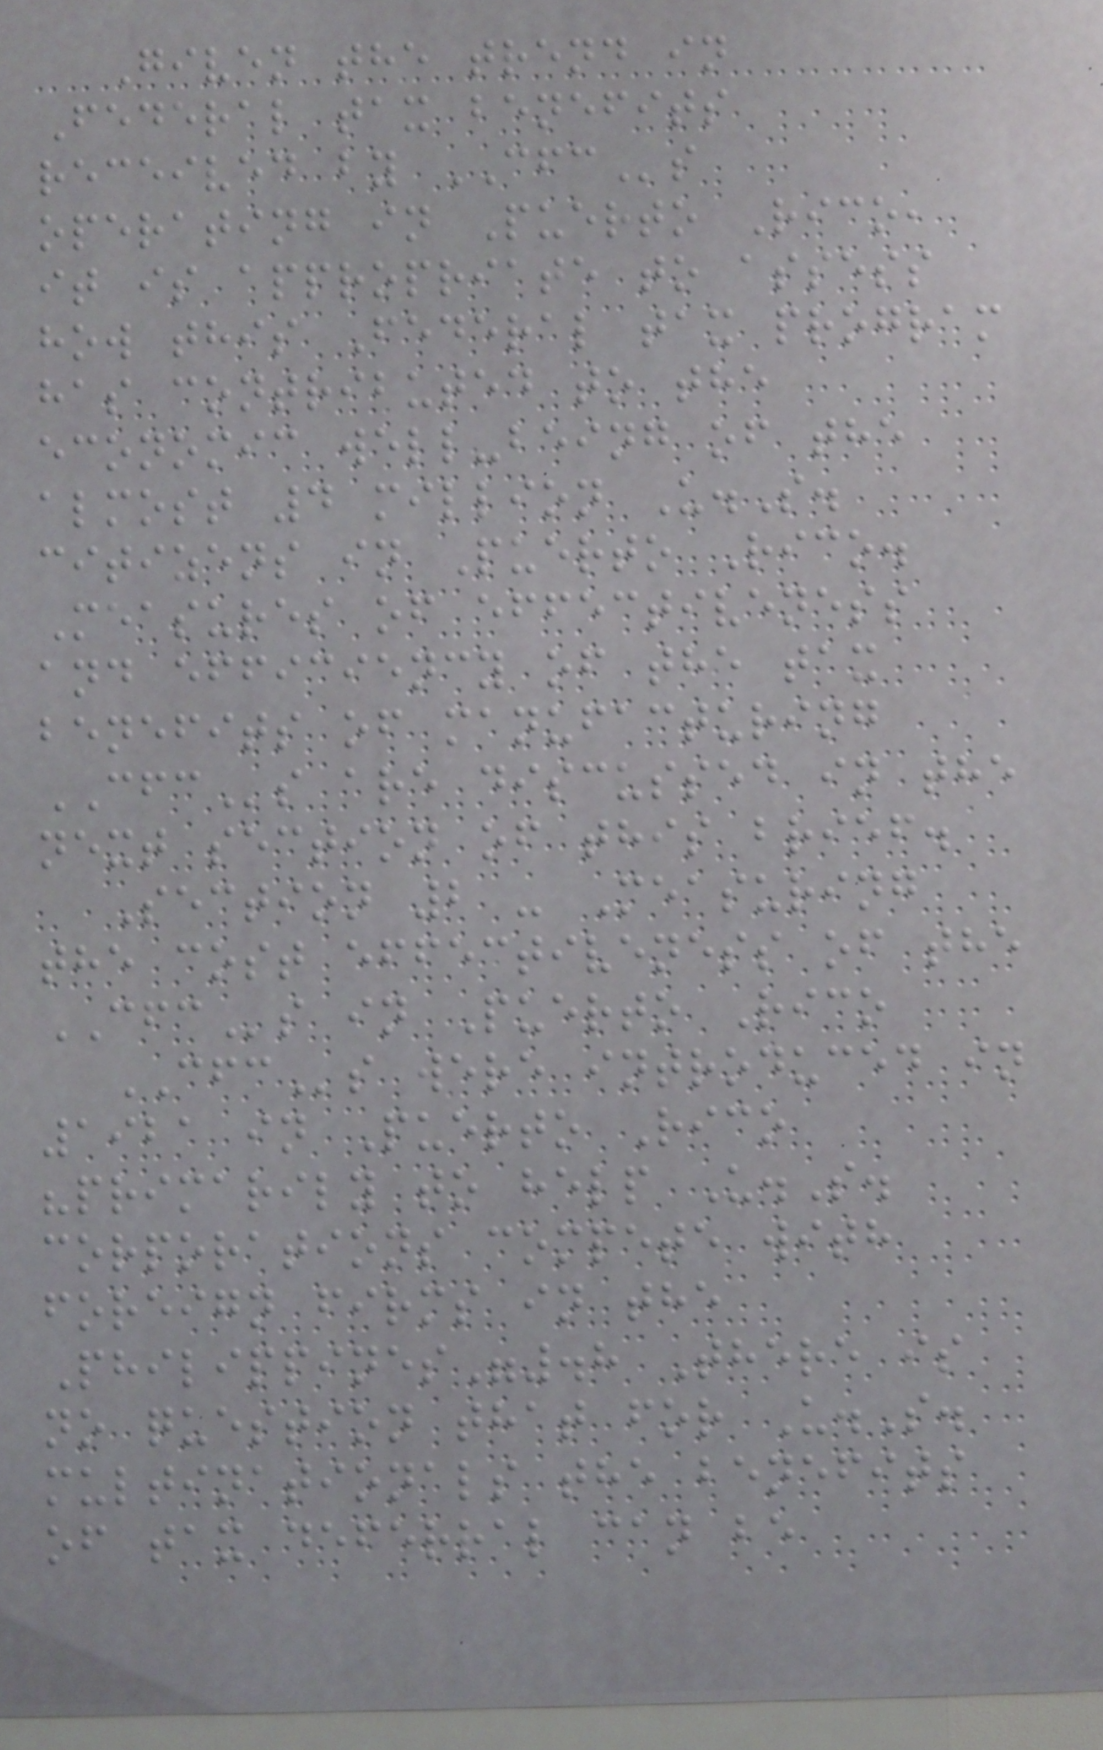Given the trend in
Federal tax benefits
received by CFCs
operating in Puerto Rico,
it is appropriate to assess
how this Federal tax program
has contributed to the
economic well-being of the
almost 4 million U.S.
citizens in Puerto Rico.
Measures of effectiveness
and efficiency of the tax
benefits of manufacturing
CFCs are discussed in the
next section of this brief.
Section 2 - Measuring
the cost effectiveness of the
CFCs in Puerto Rico
CFCs were introduced in
1921 in Puerto Rico
"primarily to help U.S.
corporations compete with
foreign firms in the
Philippines".8 There is
no question that for U.S.
multinationals the benefits
of tax deferral can be
